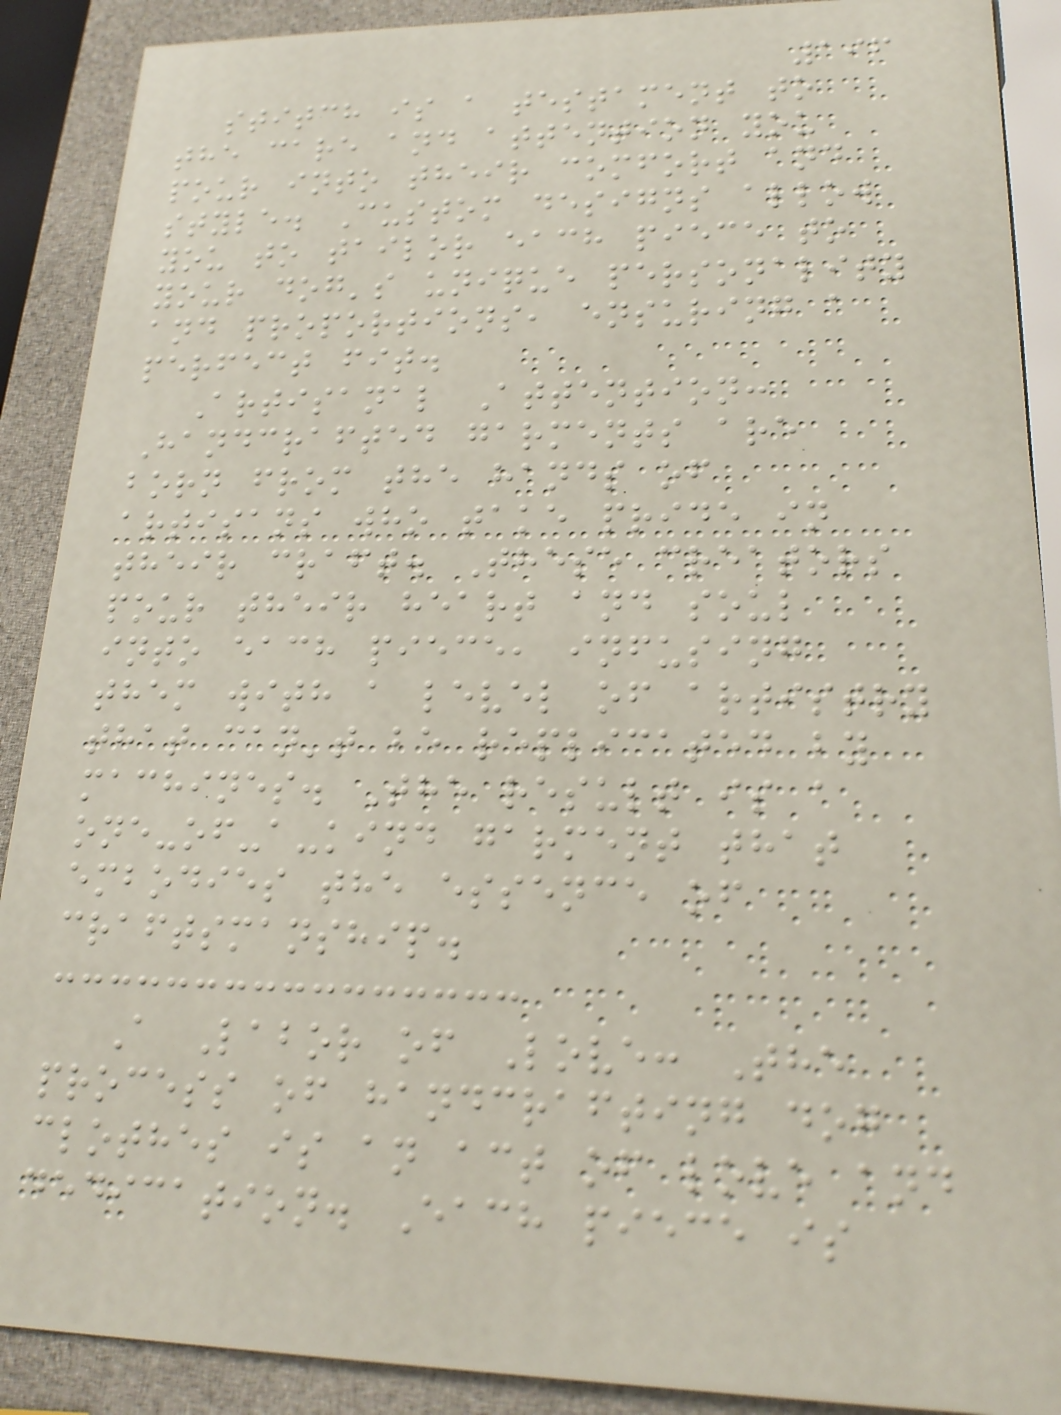196
stitch is a testament to
the care and attention you
pour into their comfort and
style. Custom designs allow
you to tailor each piece to
your dog's unique personality
and proportions, ensuring a
perfect fit.
Artisanal Attention:
Handcrafted garments are
born from the hands of
artisans who take pride in
their craft. These creators
pour their heart and soul
into each piece, infusing
them with a level of artistry
that can't be replicated by
machines. The result is a
one-of-a-kind garment that
embodies the essence of
craftsmanship.
A Labor of Love: The
process of handcrafting dog
clothes is an act of love and
dedication. Each piece is
